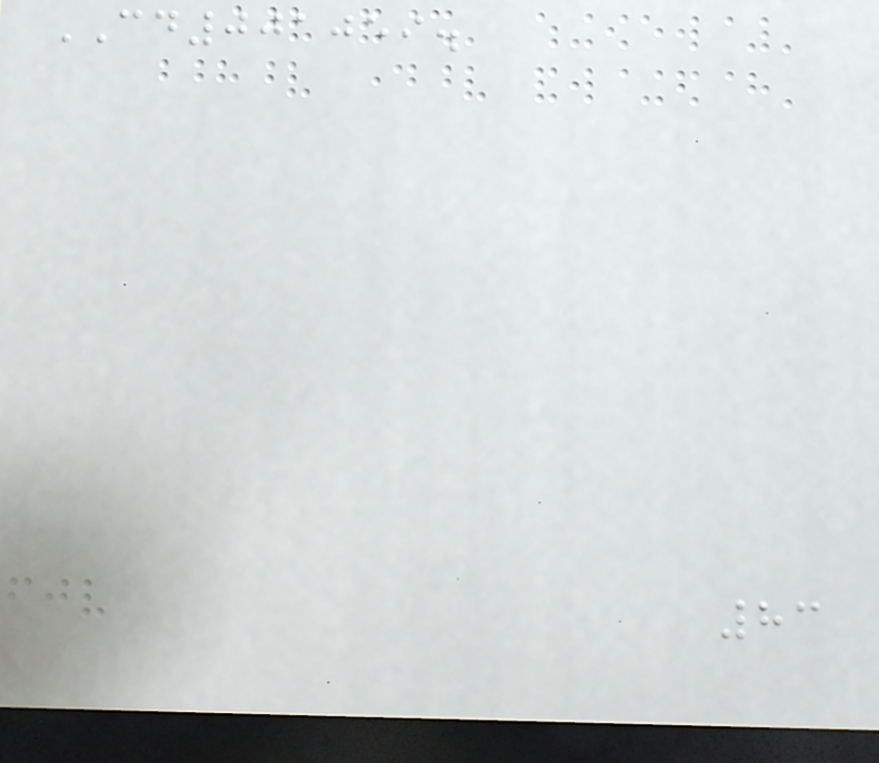CD001059.
83
